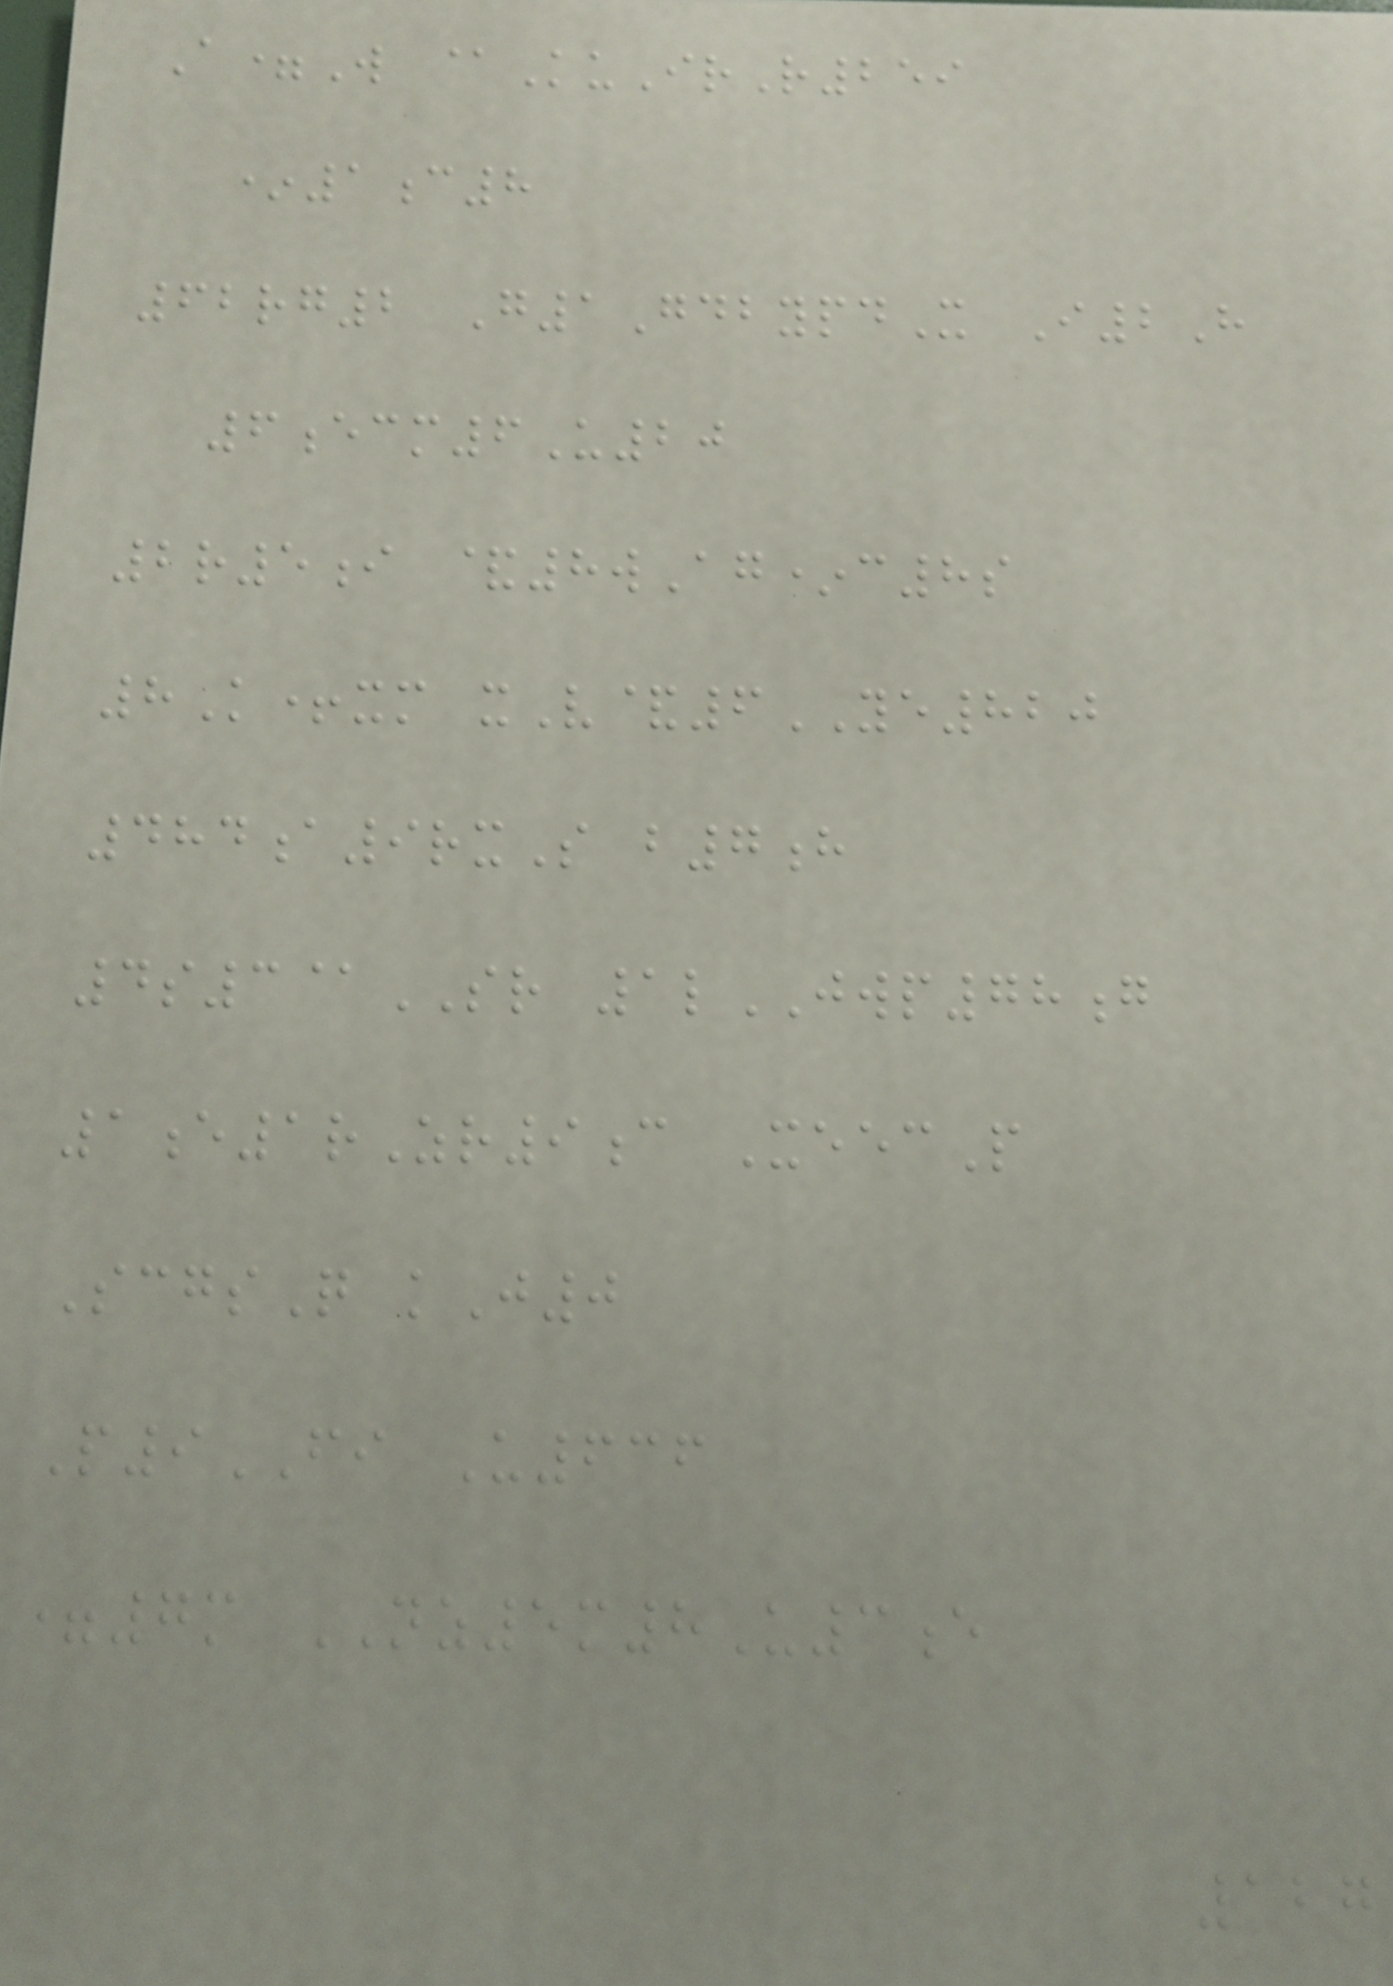A=W @KuIrR259
*1c8
62rg2 G1GdbypdX I2H
6ecm6U20
2r5i &8wAg*c8s
8K+xm xV&6YE820
484a9rxS b7h
4s3@SR 1lJWP78g
1e1rZr9c XeecP
ScgsQ kJ0
P9FI U636
=7m NZ5m8U3e
127
